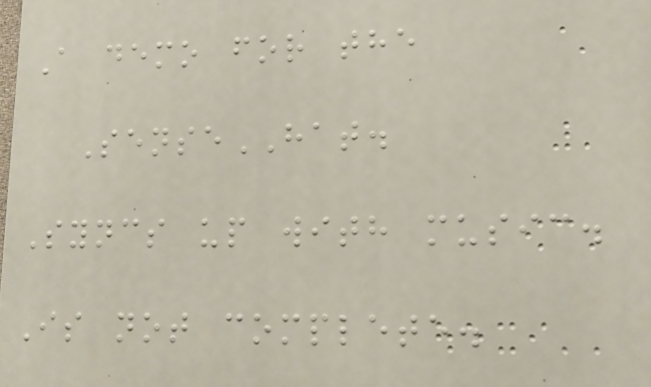A demo for the
SenseHAT.
Syncs up with music.
Is not complete.
